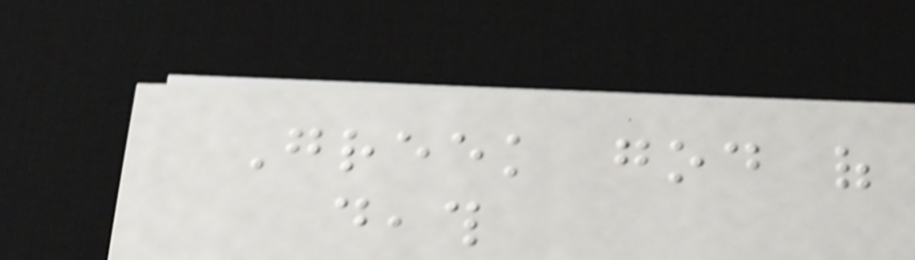Greek god of
death
